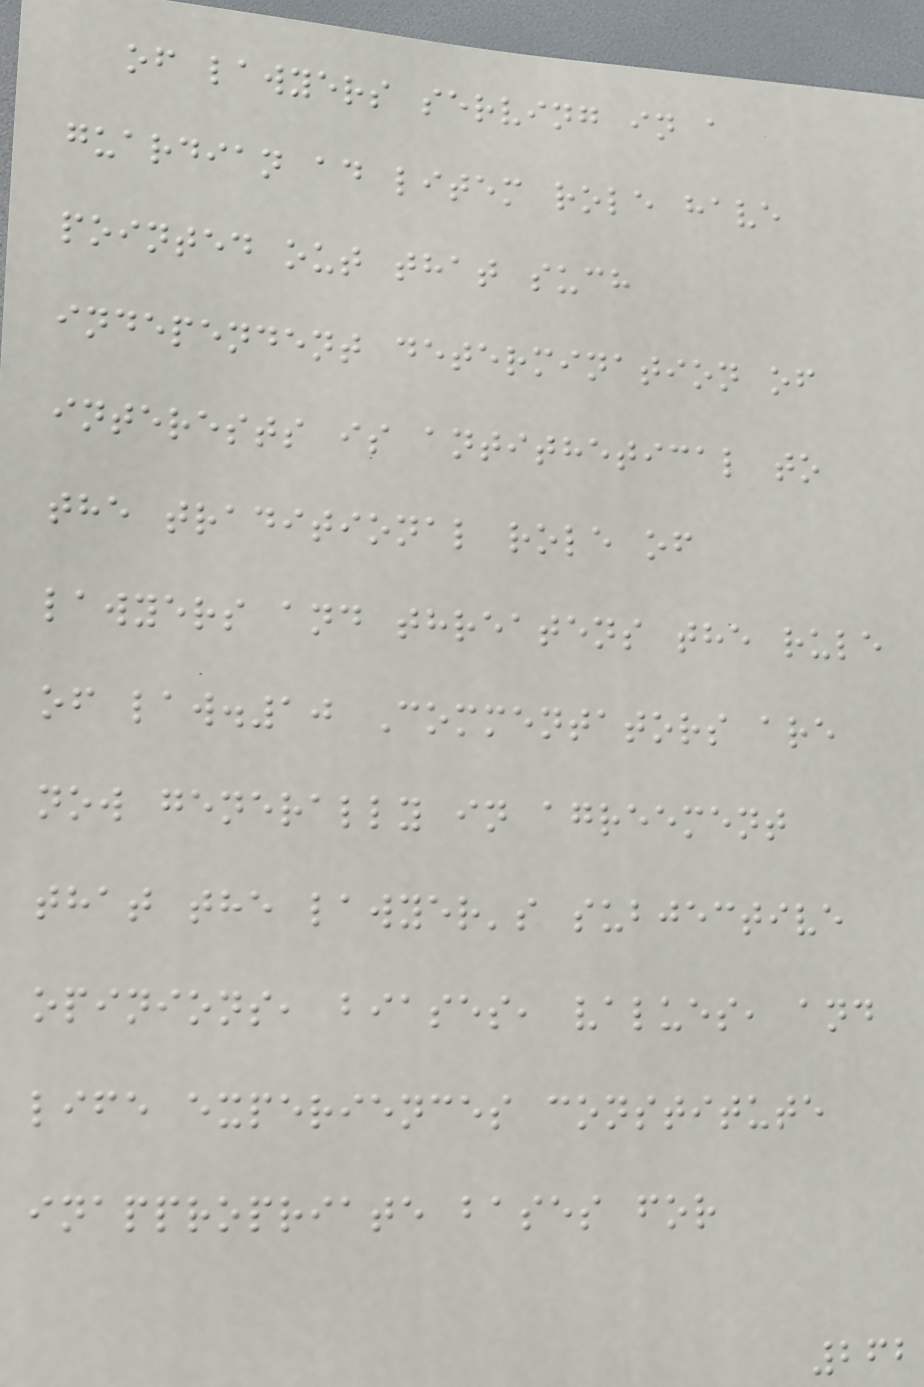of lawyers serving in a
guardian ad litem role have
pointed out that such
independent determination of
interests is antithetical to
the traditional role of
lawyers and threatens the rule
of law.10 Commentators are
now generally in agreement
that the lawyer's subjective
opinions, biases, values, and
life experiences constitute
inappropriate bases for
262
